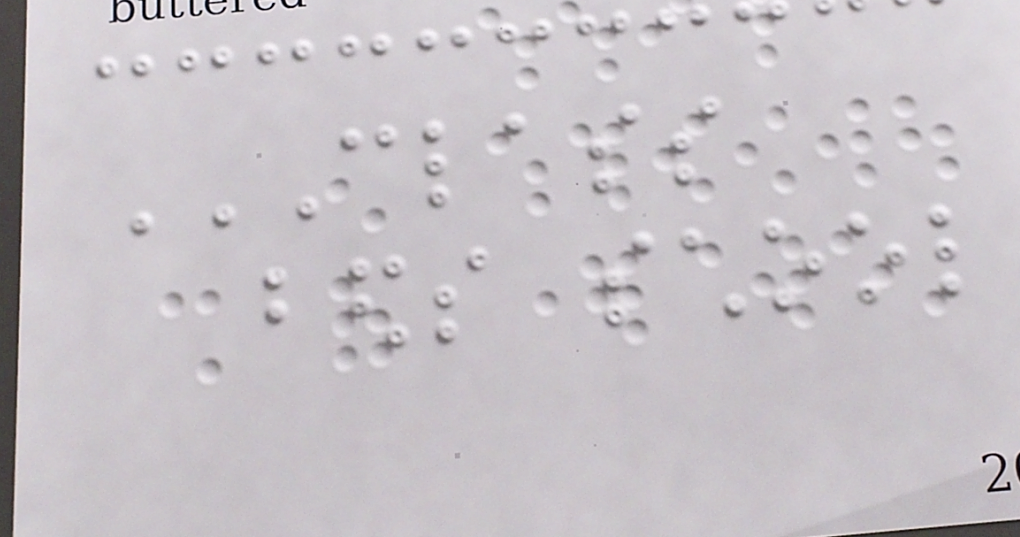CLASS
BEDS SCHOOL
